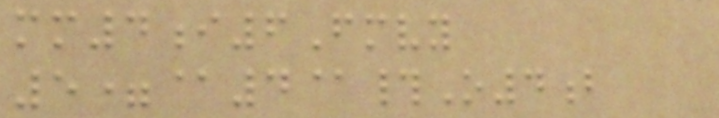mm4i6Fmvy
5=@4@#O4b
